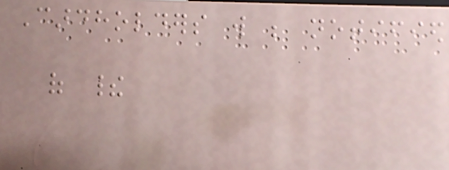Cardholders will be notified
of their
